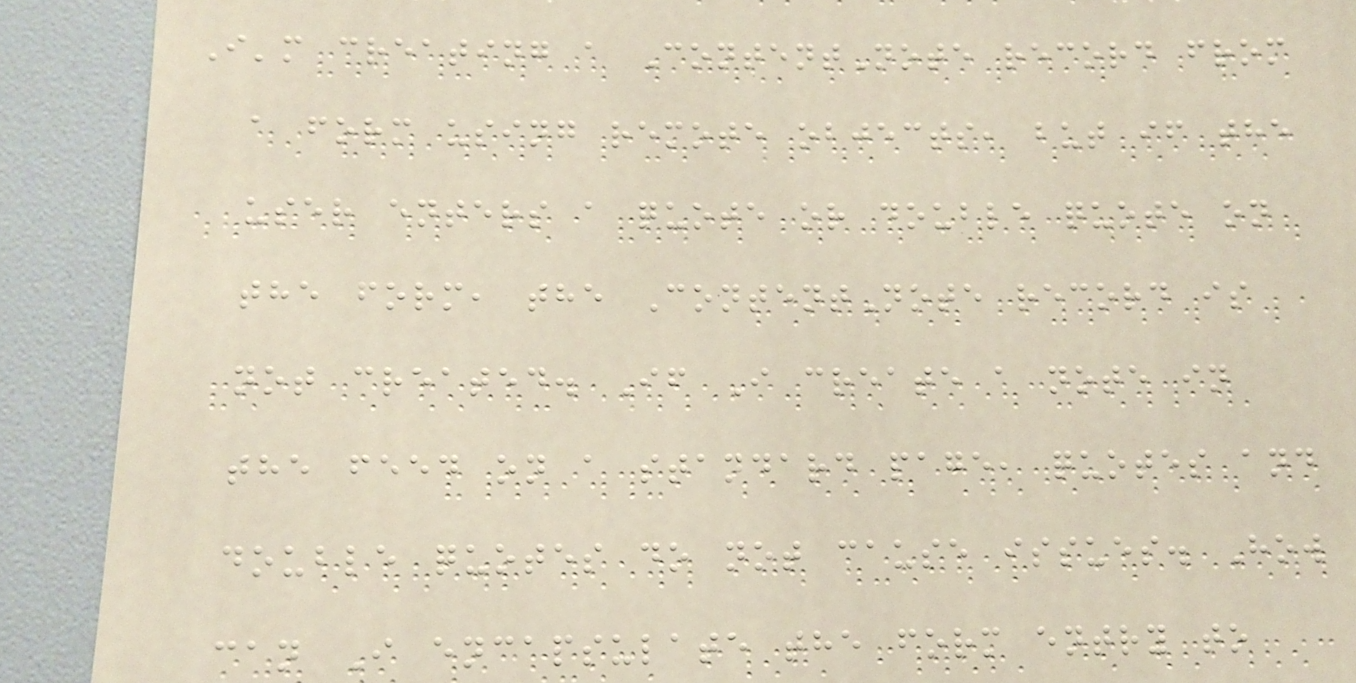I'm creating a ContentNote record from
a form using remote objects, but if the
user enters a quote or double quote on
the form, the ContentNote record is
not created. If I create a note in
the feed on a standard page, quotes and
double quotes do not cause issues. How
can I encapsulate the form entry to
